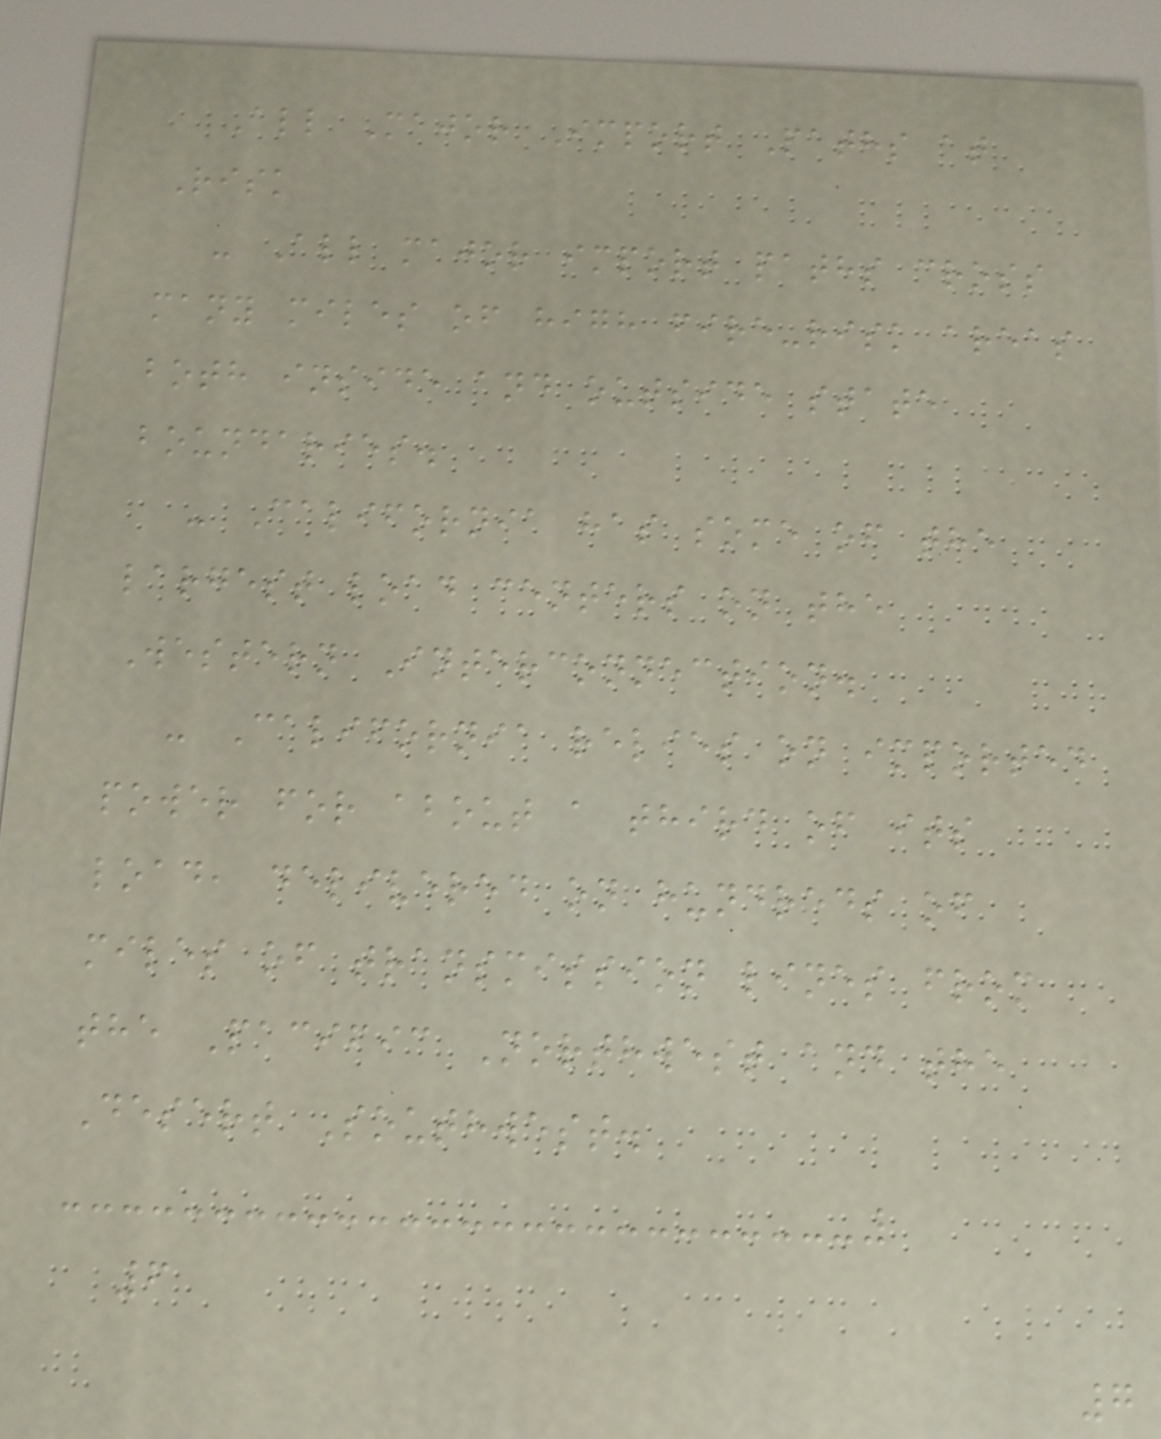All Major Import Paths at
Risk
- All major import paths cross
many miles of high fire-risk areas
both inside and outside state
boundaries.
- California has some of the
largest load centers on the
Western Interconnection.
- California relies on imported
power for about a third of its
load, delivered on hundreds of
miles of transmission lines from
the Pacific Northwest and the
Desert Southwest.
6
7
